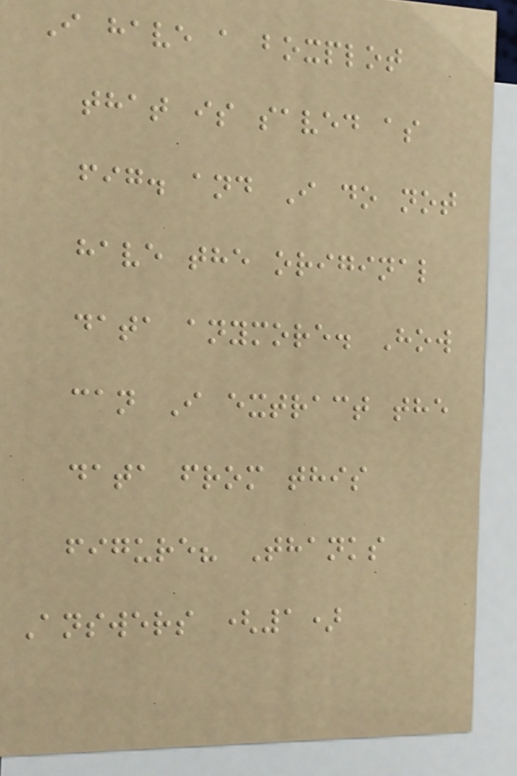I have a boxplot
that is saved as
fig. and I do not
have the original
data anymore. How
can I extract the
data from this
figure? Thanks
Answers (1)
